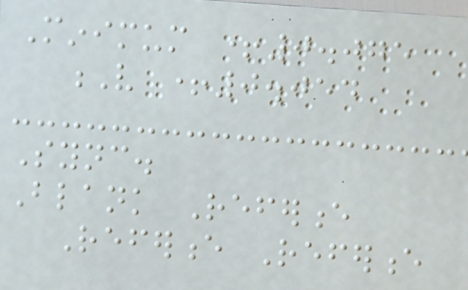Minimum +0.075
V +0.054
Sync.
Blank Reference
Reference Reference
